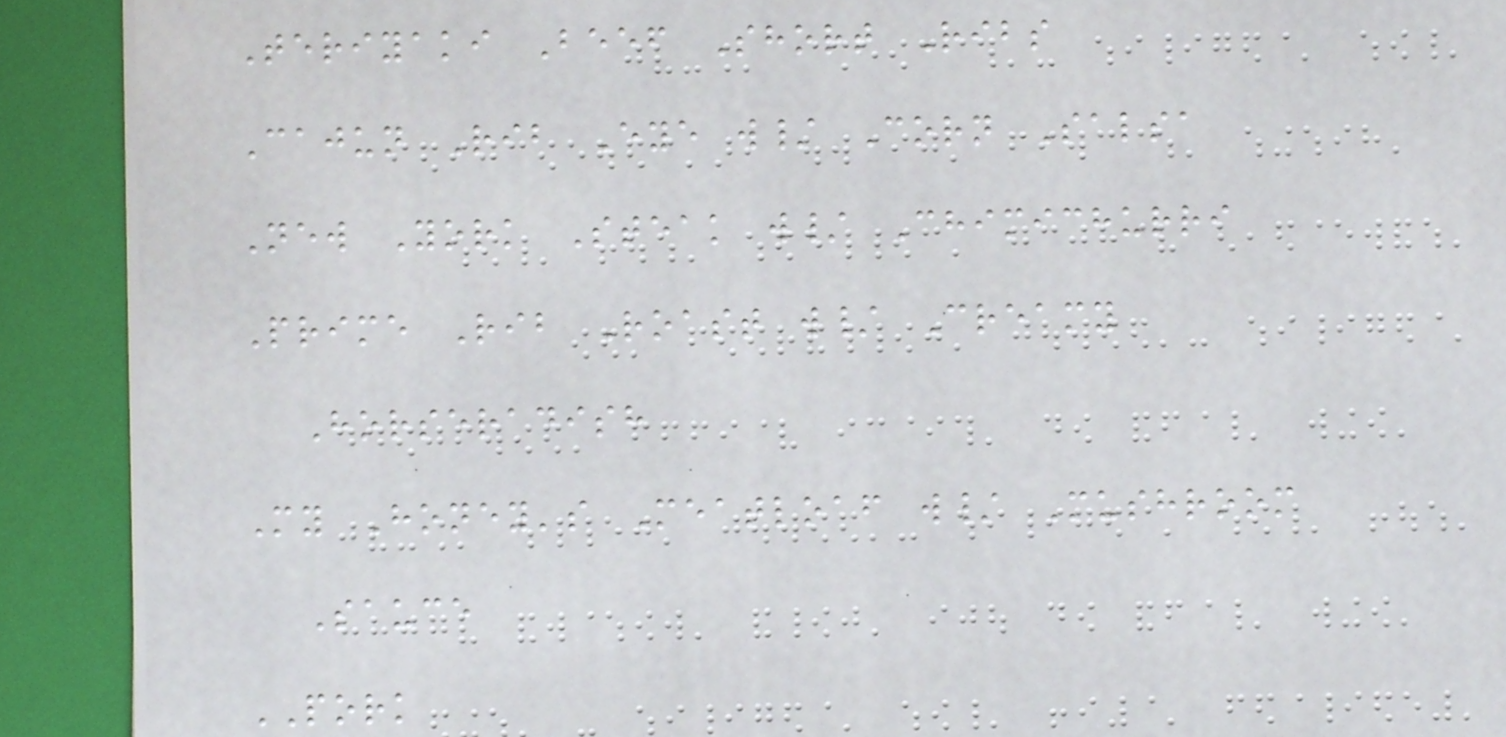Teriyaki Beef Short Ribs
Cajun Rib Eye w/ Corn Salsa
New York Steak w/ Chimichurri
Prime Rib Roast w/ Creamy
Horseradish
My Honey's Meatloaf w/ Mushroom
Sauce
PORK
